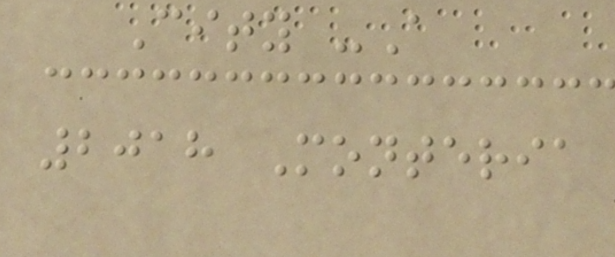City -A
2018 Monteria
